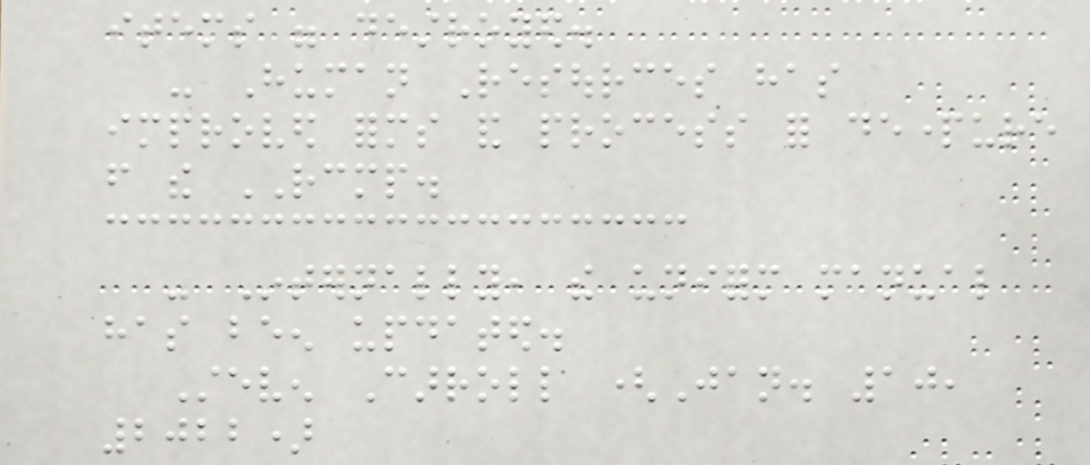items were destroyed.
- Human Resources has
improved forms and process for departure
from the RCMP.
- Internally, the uniform manual
has been updated.
Steven Carroll (Jan. 10,
2022)
